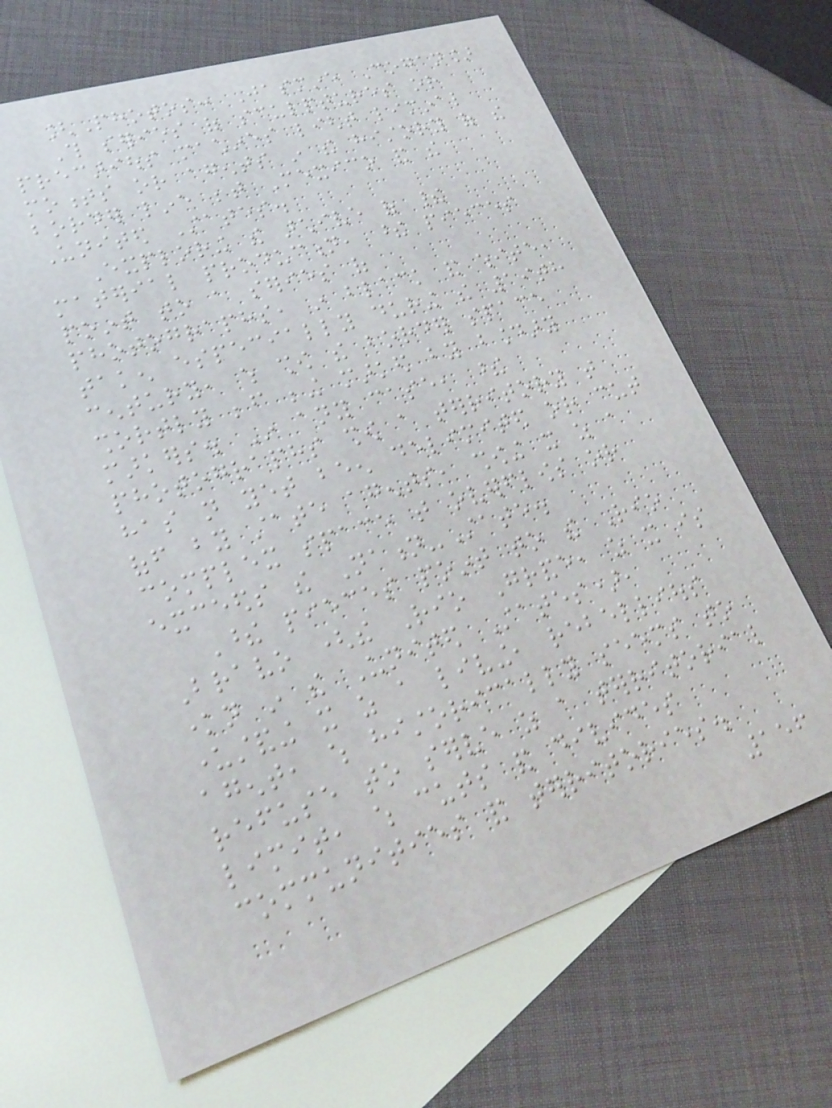[Photos: Jasmine Cogan]
This series of sculptures or
precarious machines light liminal
moments or agents in the history of the
border line between Mexico and the
United States.
Exploring the archive of their
material production, these pieces
point to a series of
photographs, in black and white,
taken especially during the 19th
century, which show the border space
shortly before being marked by boundary
markers. In any case, these
photographs show a territory that
has not yet been delimited or cut
off by state agents, showing it as a
complex space that overflows or
exceeds the Nation-State.
These pieces point to the Rio
Bravo (the Rio Grande, as it is
known in the United States),
understanding it as a living, rebellious
agent, which historically seems to
refuse to serve as a territorial
limit, which cuts and divides
communities and territories.
156
